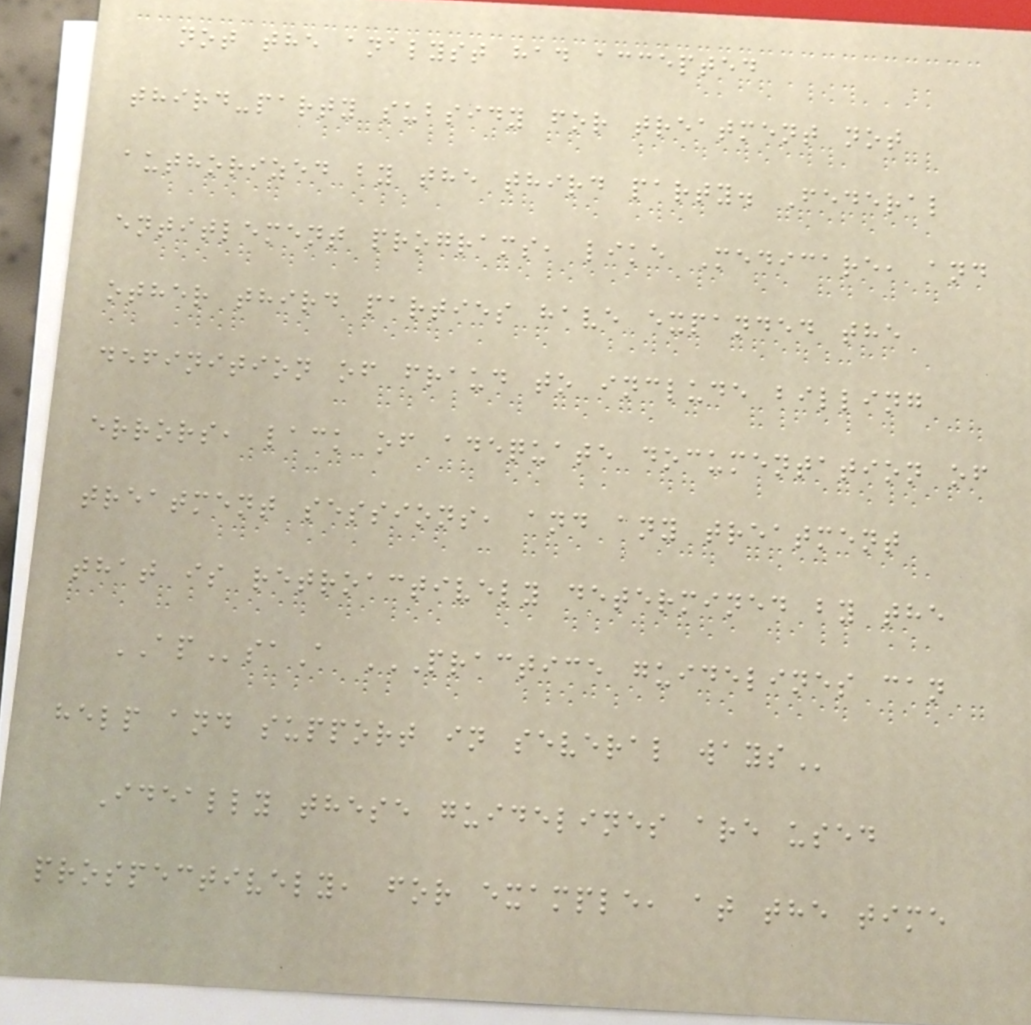not the analyst had accepted
third-party subsidy for treatment not
authorized by the third party. Federal
entitlement programs, like Medicare, and
other third parties have expanded the
definition of fraud to include billing
errors, lack of adequate documentation of
treatment sessions, and any treatment
that is retroactively determined by the
APsaA PRACTICE GUIDELINES CAN
HELP AND SUPPORT IN SEVERAL WAYS
Ideally these guidelines are used
prospectively, for example, at the time
